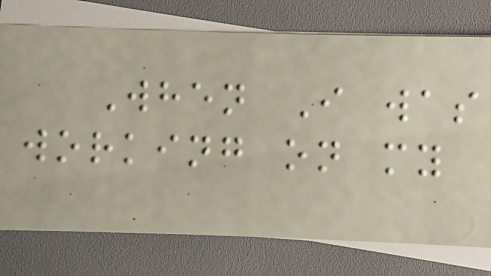When I was
working on my
